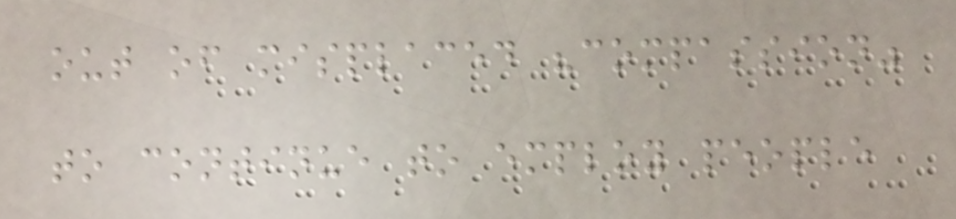out of misplaced "compassion"
to continue to employ people
